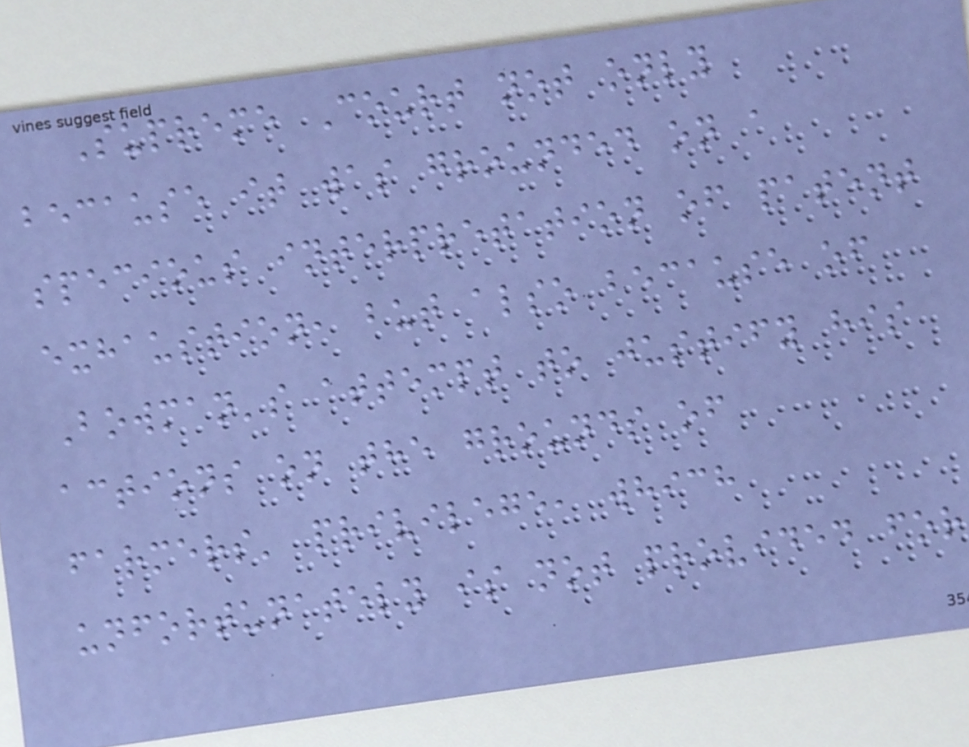Supreme Court not only
because it was grounded on a
specious interpretation of patent
exhaustion, but also because of
Bowman's attempt to justify his
actions on the grounds of
farmers' privilege, which
unfortunately is not provided for
